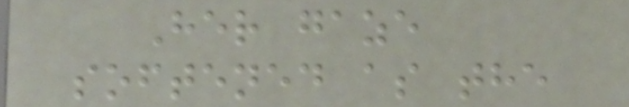Her gaze
softened as the
